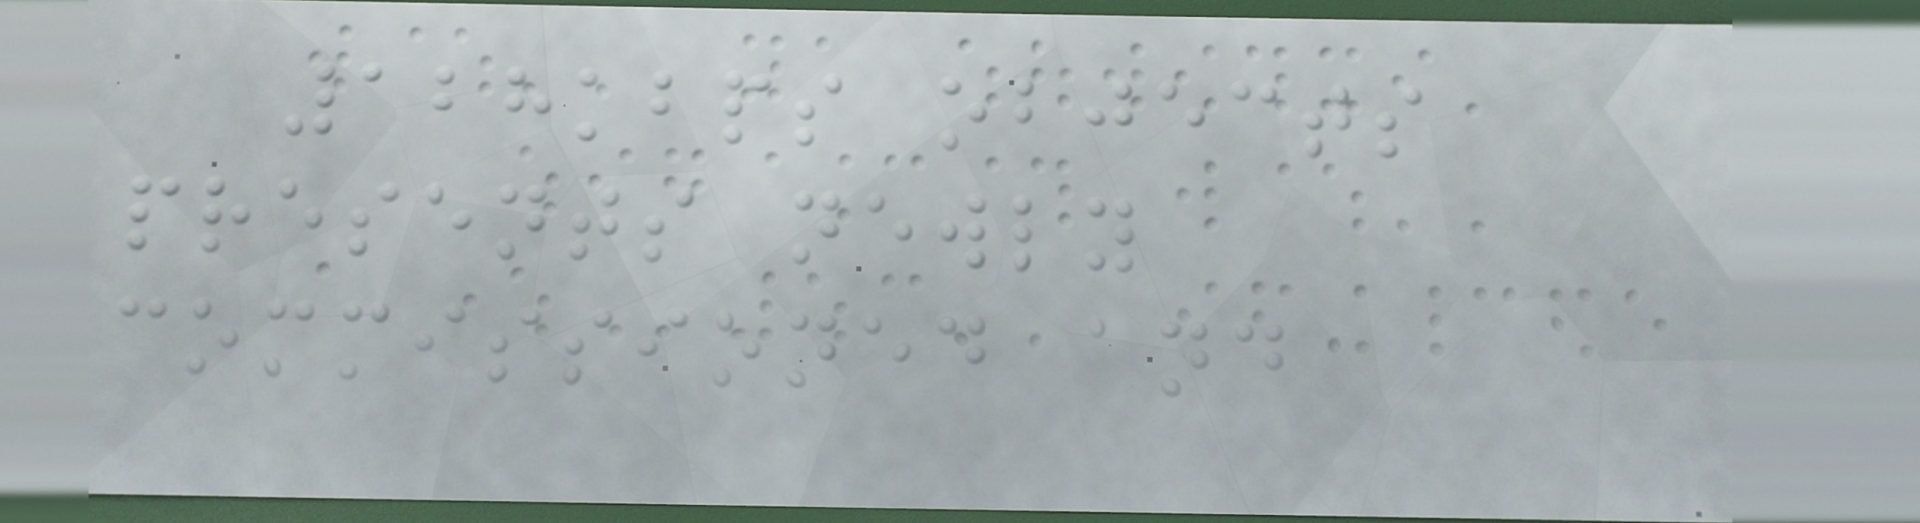128kbps objects
presents newly
commissioned and
